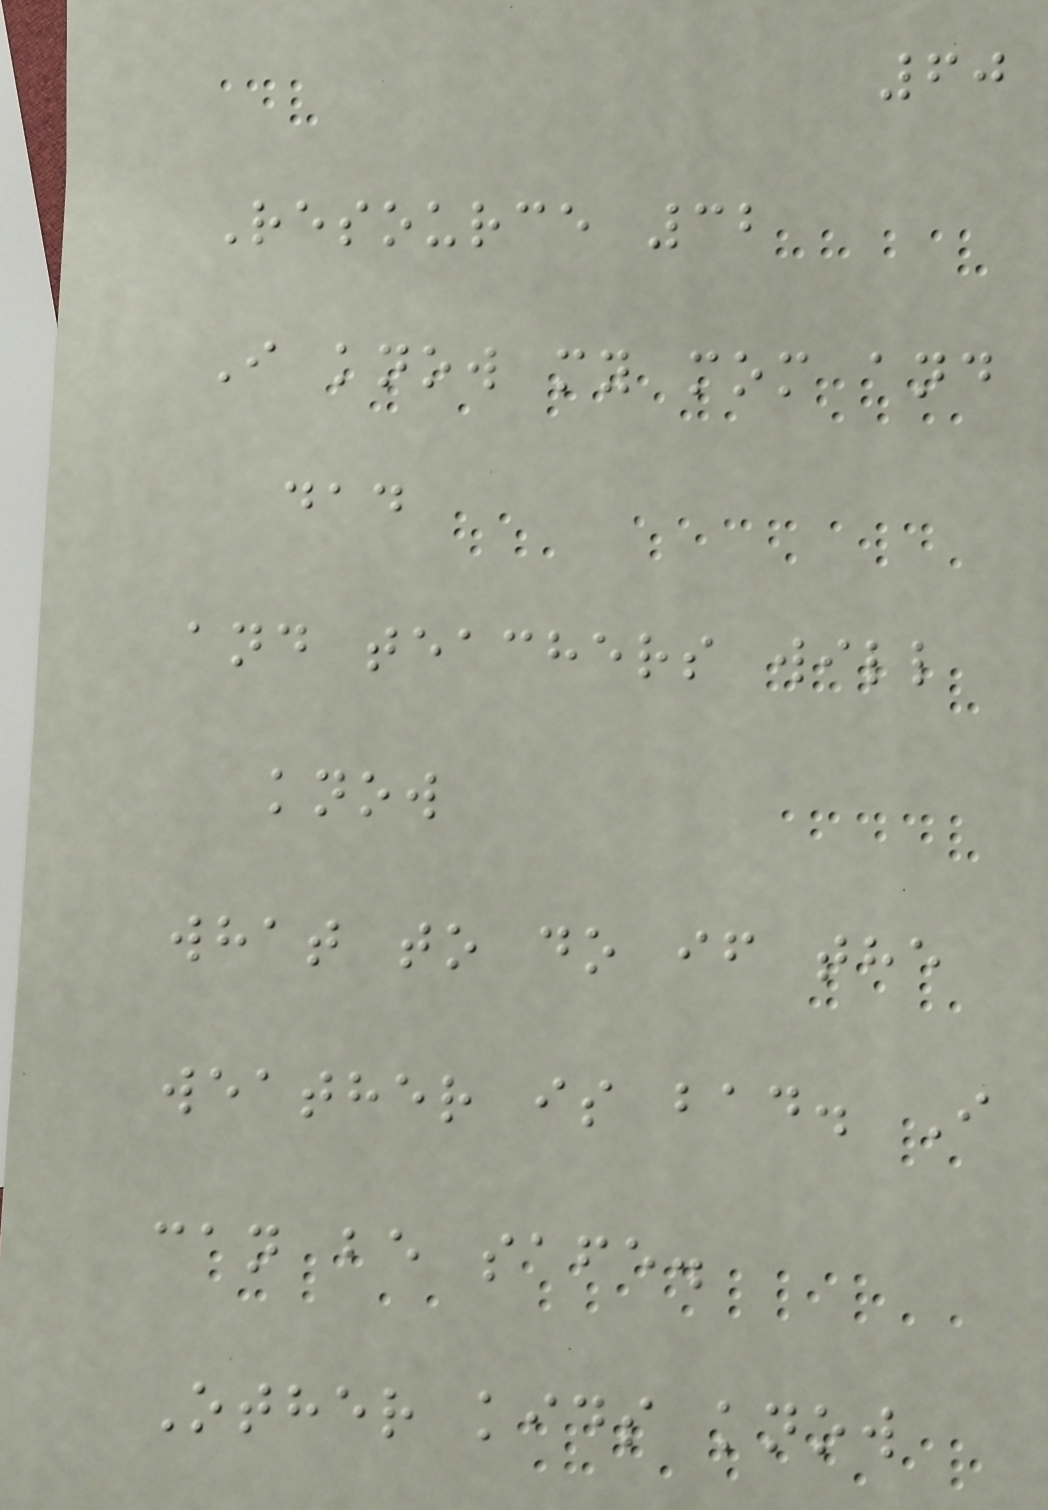60
Resource 32
I know my mom and
dad
and teachers will
know
what to do if the
weather is bad. I
can be safe.
Other kids know
